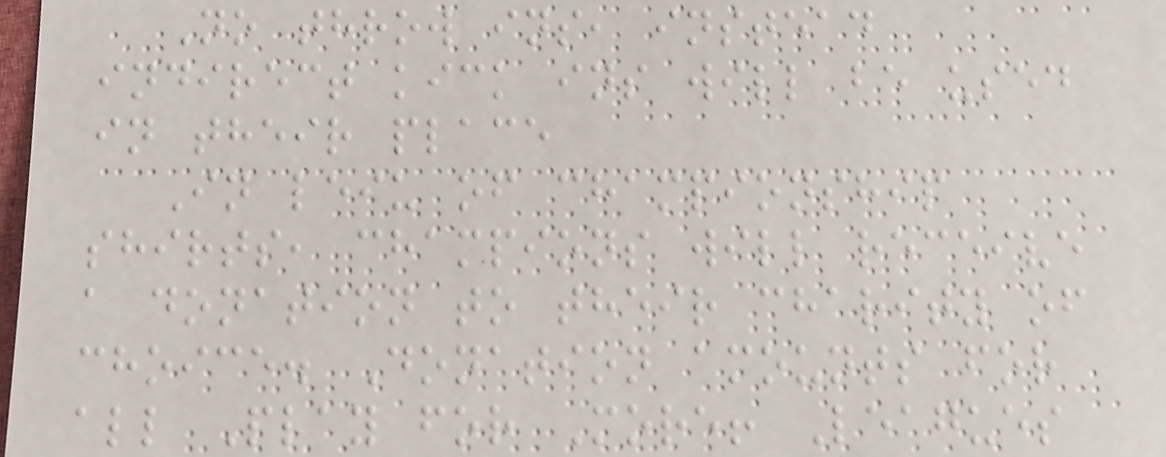No throw ins, instead
indirect kick ins will be used
in their place
In leiu of championship
shirts, champions will receive
a donation to their charity of
choice. Donation amounts for
all Play for More! Leagues
